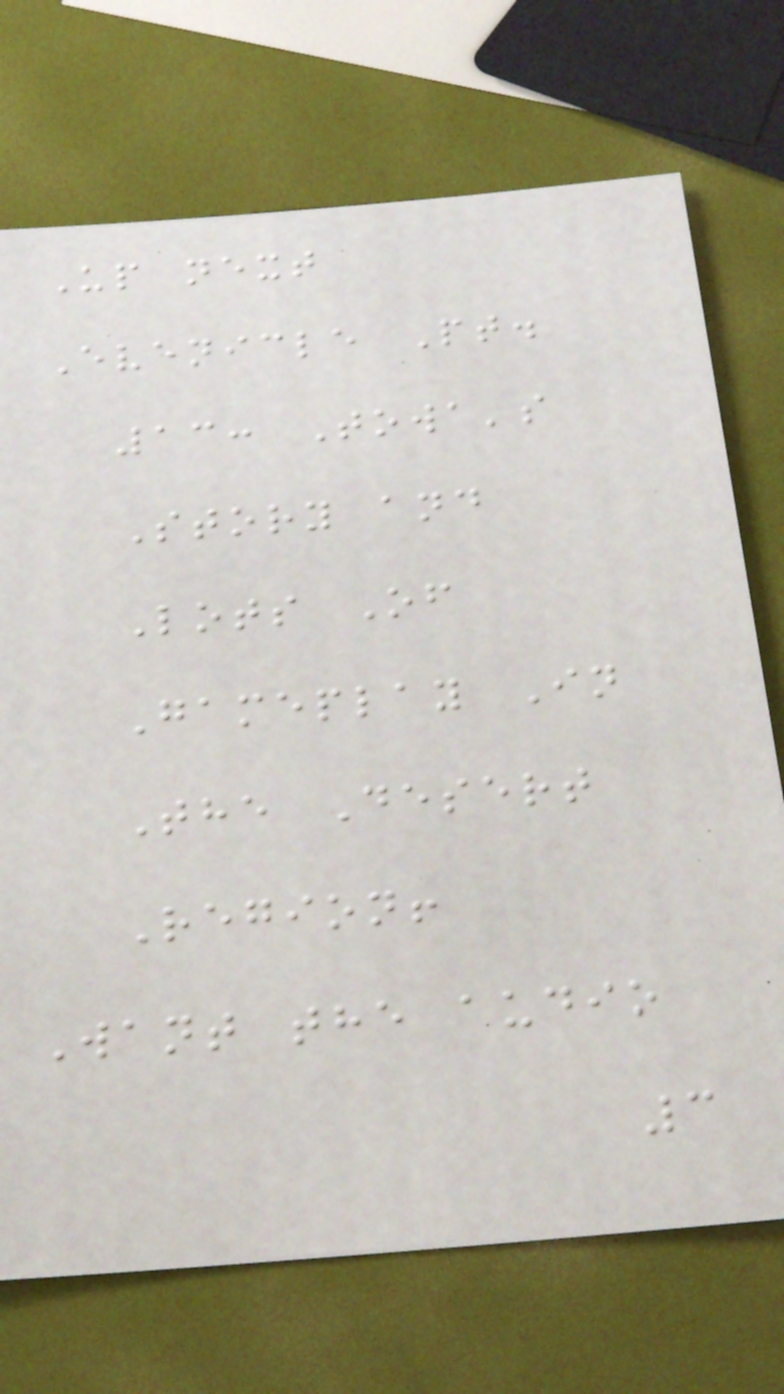Up next
Evenicle Pt.
13: Towa's
Story and
Lots Of
Gameplay In
The Desert
Region!
Want the audio
3
